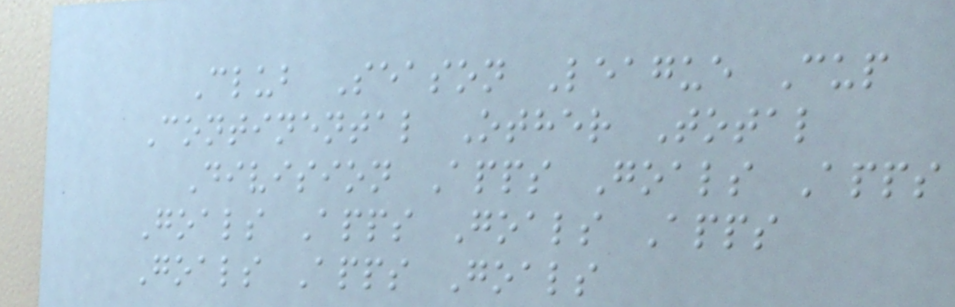Club Season League Cup
Continental Other Total
Division Apps Goals Apps
Goals Apps Goals Apps
Goals Apps Goals
